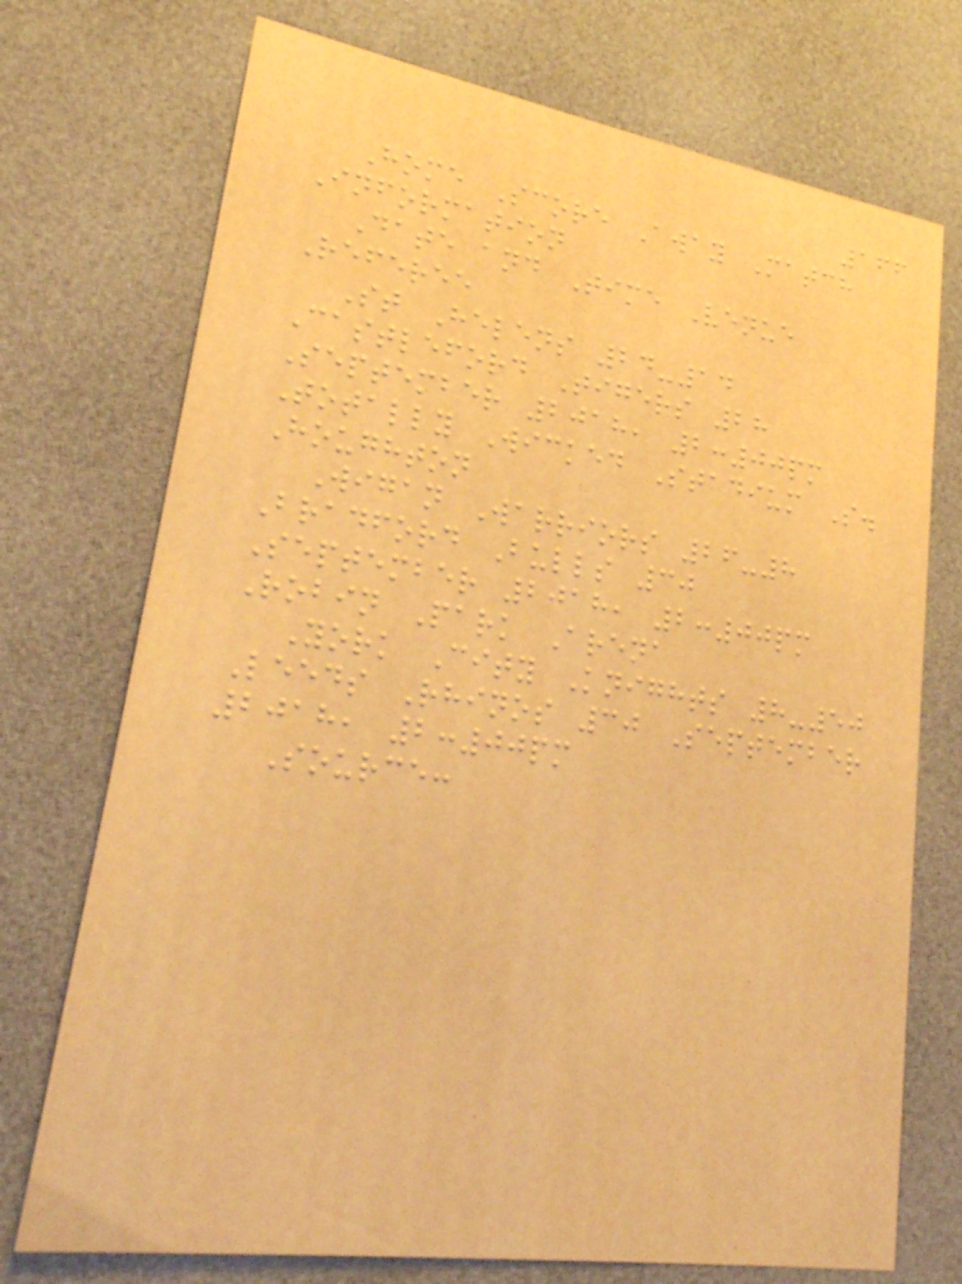166
Home Score Away Match
Information
Date and Time Venue
Referee
St Helens 24-14
Castleford Tigers 28
September 2018, 2:00pm
Totally Wicked Stadium S.
Houghton
Wigan Warriors 26-8
Bradford Bulls 30
September 2018, 2:00pm
Robin Park Arena
York City Knights 8-50
Leeds Rhinos 30 September
2018, 2:00pm
Source:
